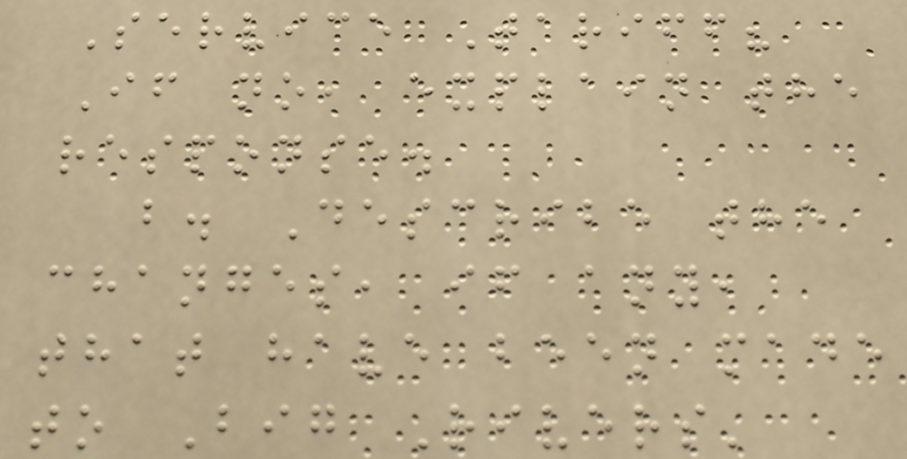Service Tariff?
If no, explain the
response.
b. Describe the
changes, if any,
that have been made
to Big Rivers'
